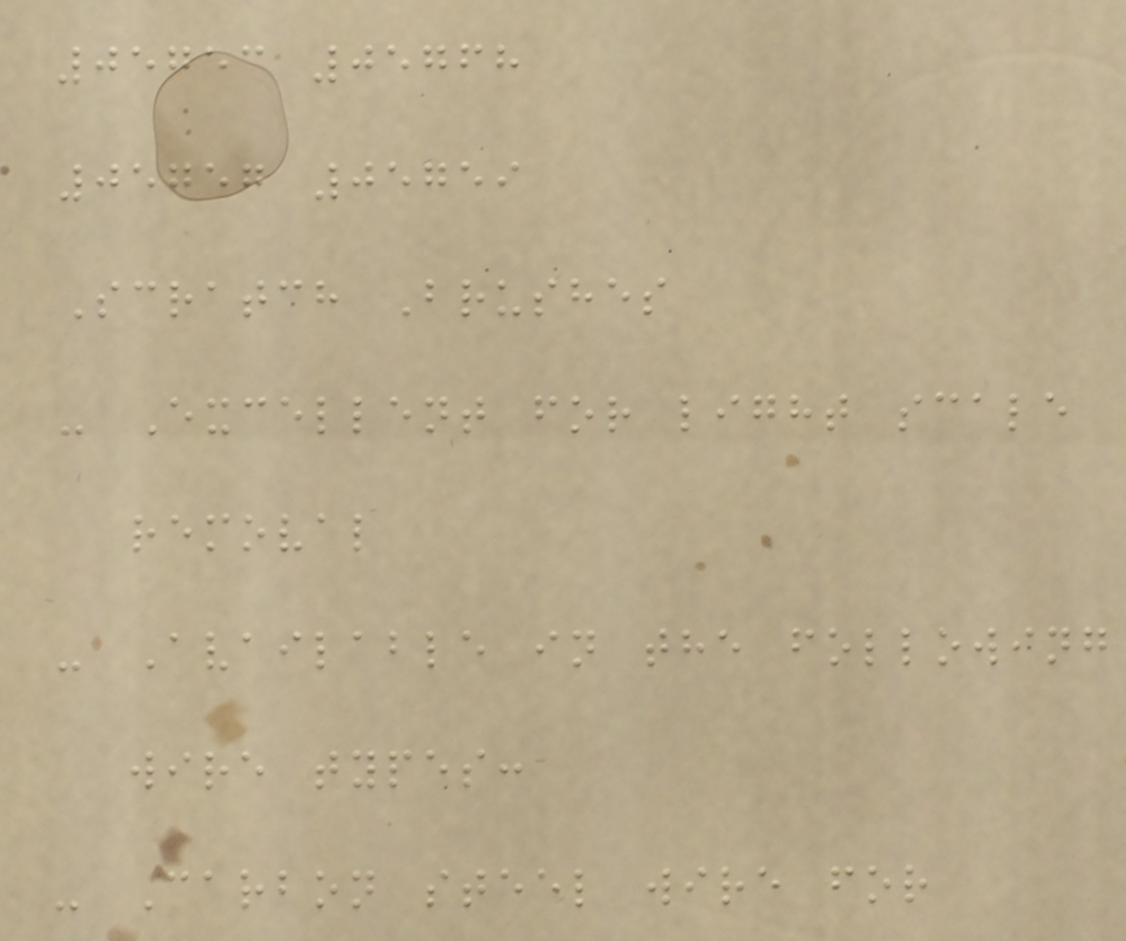05753 05768
05757 05759
Scratch Brushes
- Excellent for light scale
removal
- Available in the following
wire types:
- Carbon steel wire for
